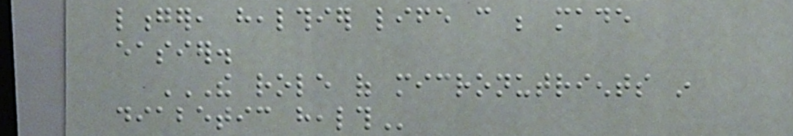longer, healthier life can be made
easier.
THE ROLE OF MICRONUTRIENTS IN
DIABETIC HEALTH
